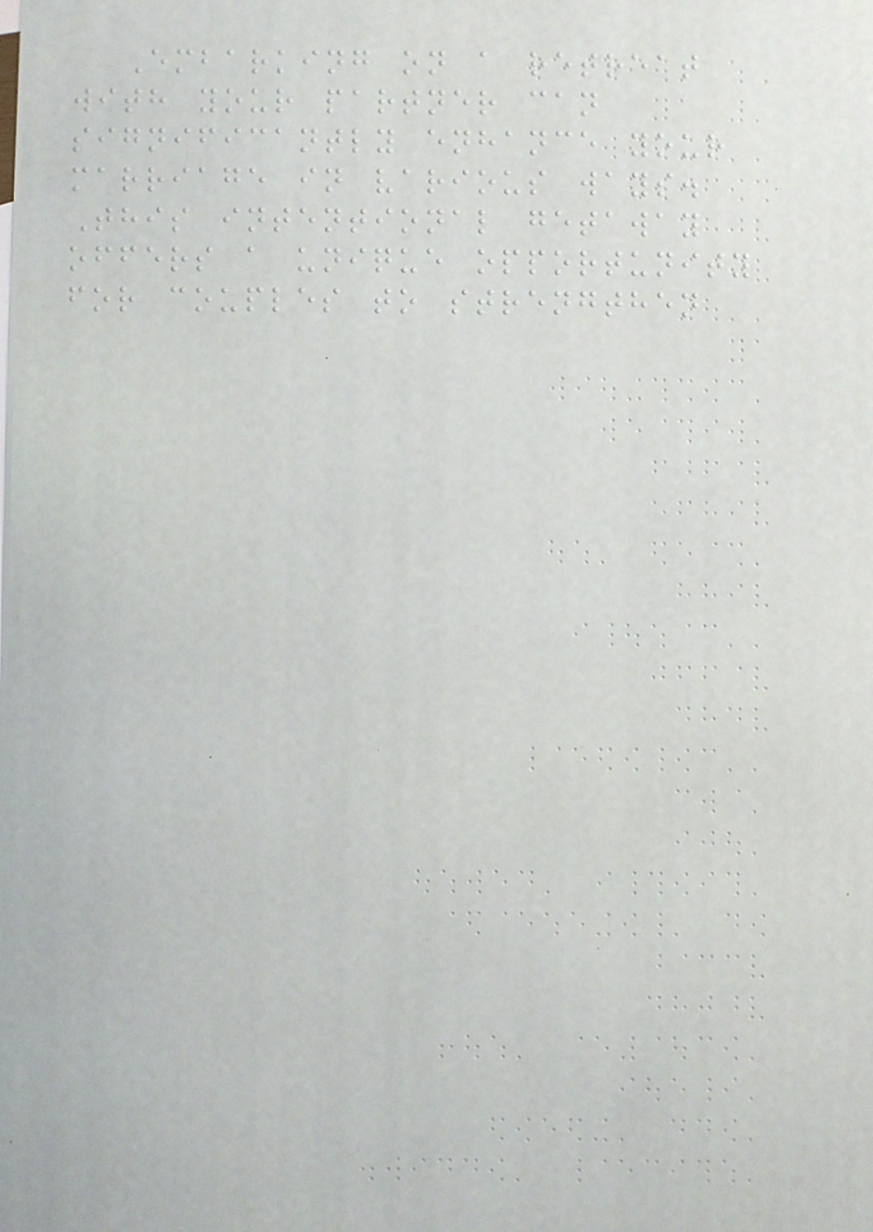Embarking on a retreat
with your partner can
significantly enhance your
marriage in various ways.
This intentional getaway
offers a unique opportunity
for couples to strengthen
